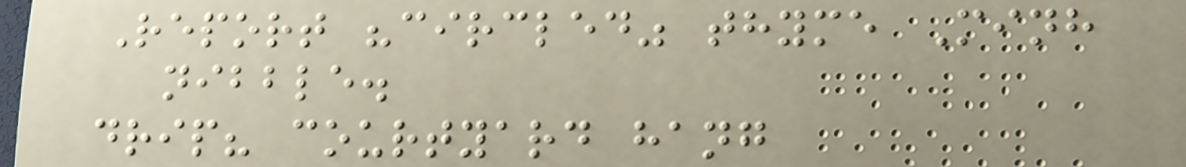Report "circled" thyme Minh
nibble.
drip? courtyard hang
